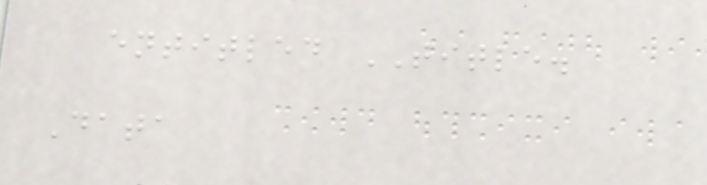entitled TITLE.
Data
